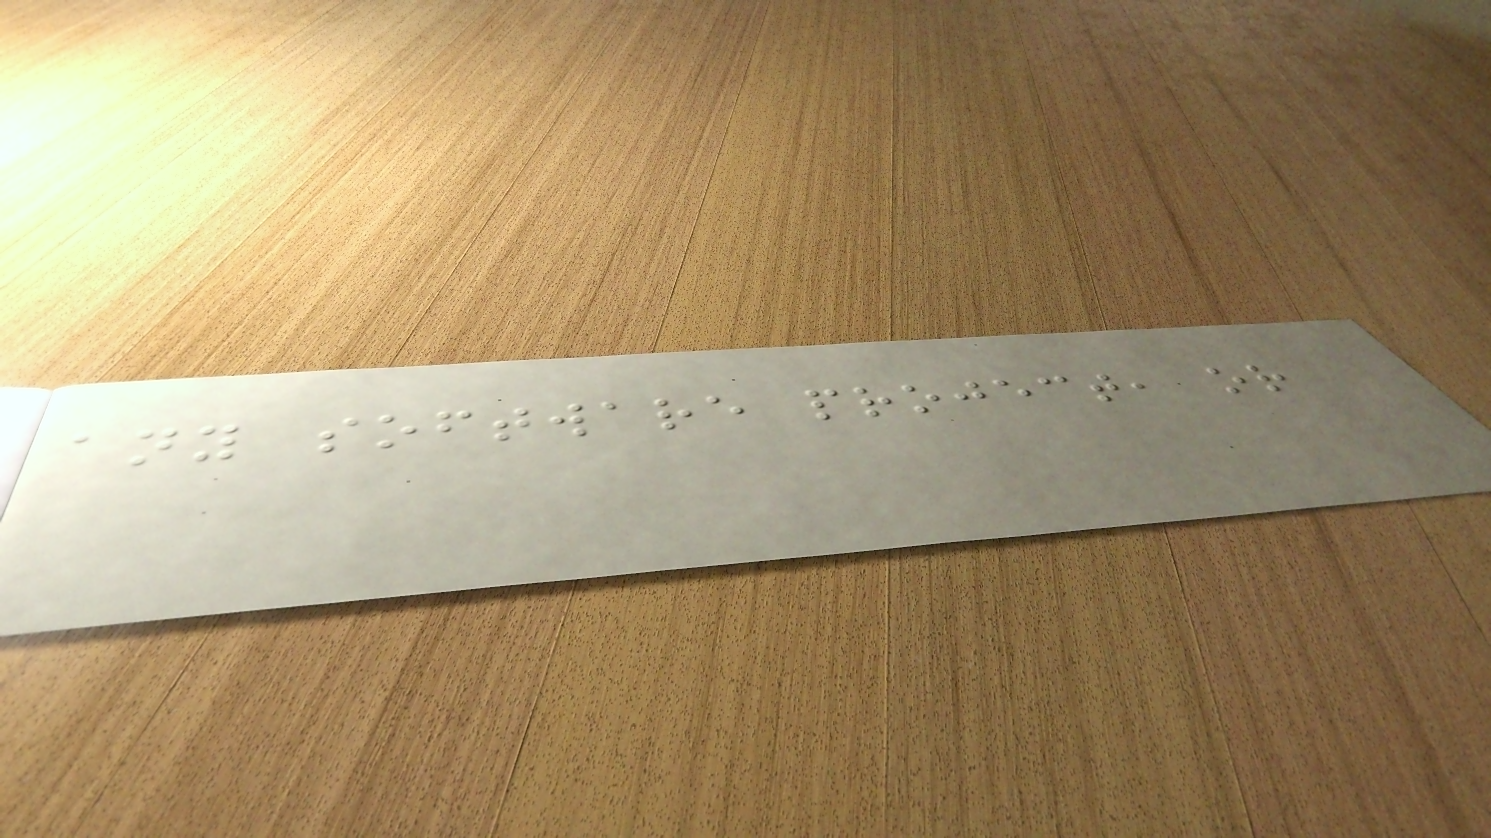any software project, or
